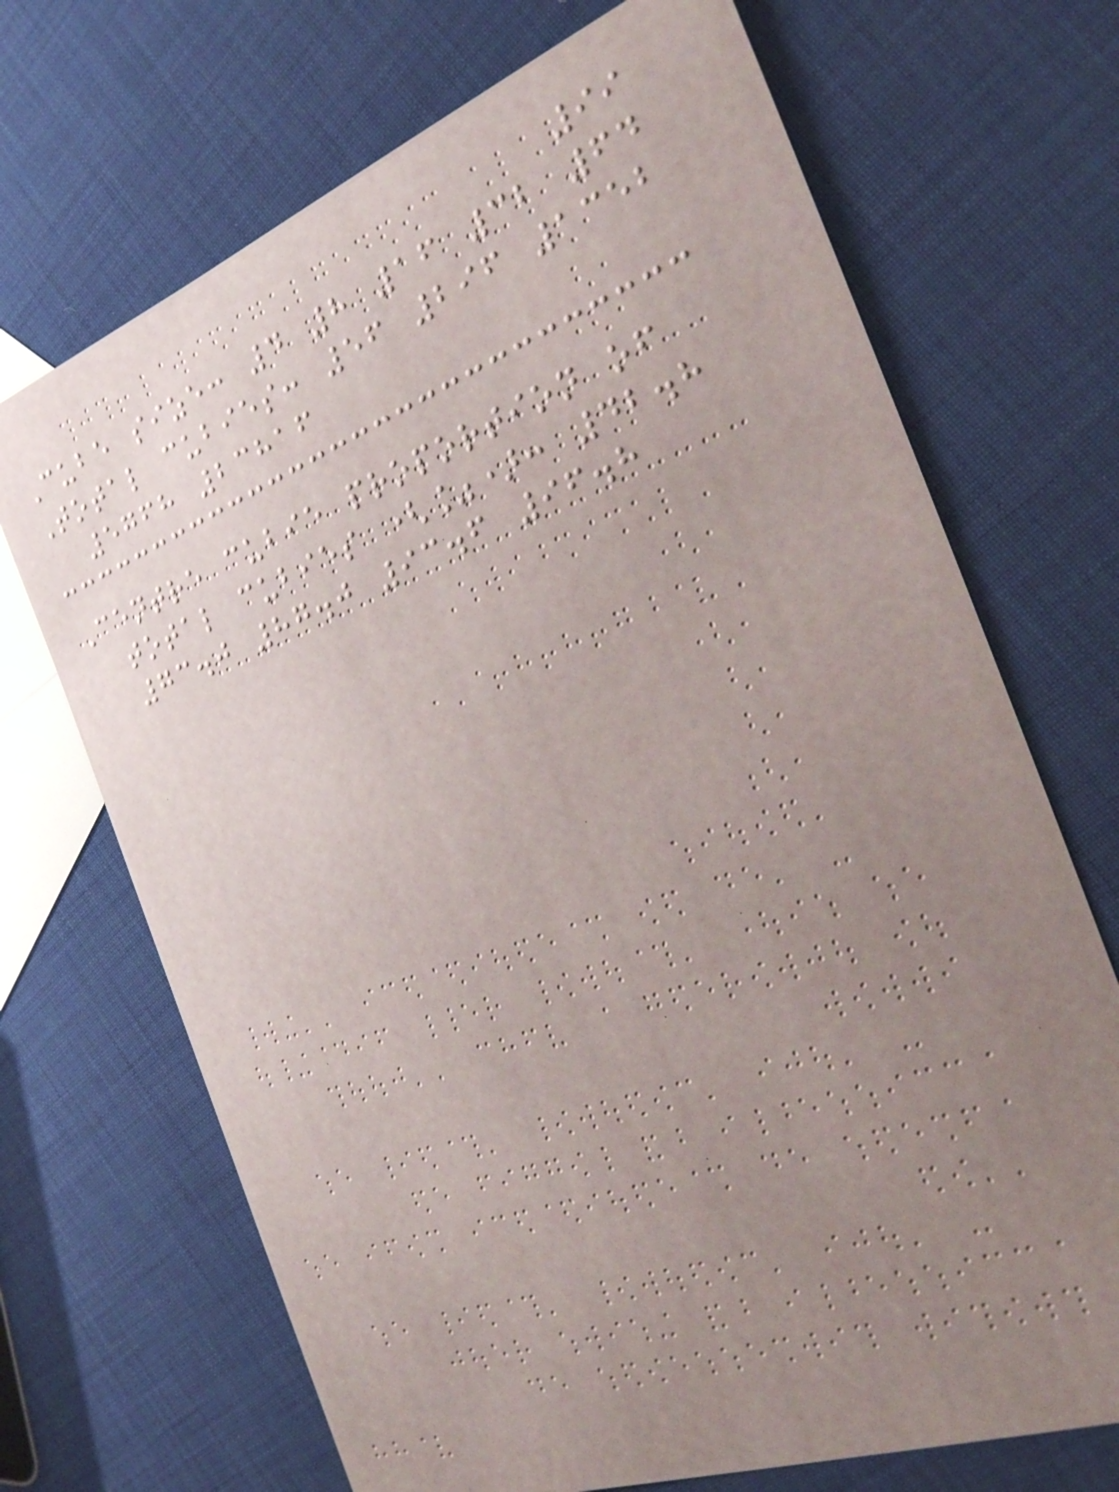99
Cube size: 4 8 16 32 64
Total cubies: 56 296 1352
5768 23816
Centre cubie proportion of
total cubies (%): 42.8
73.0 87.0 93.6 96.8
